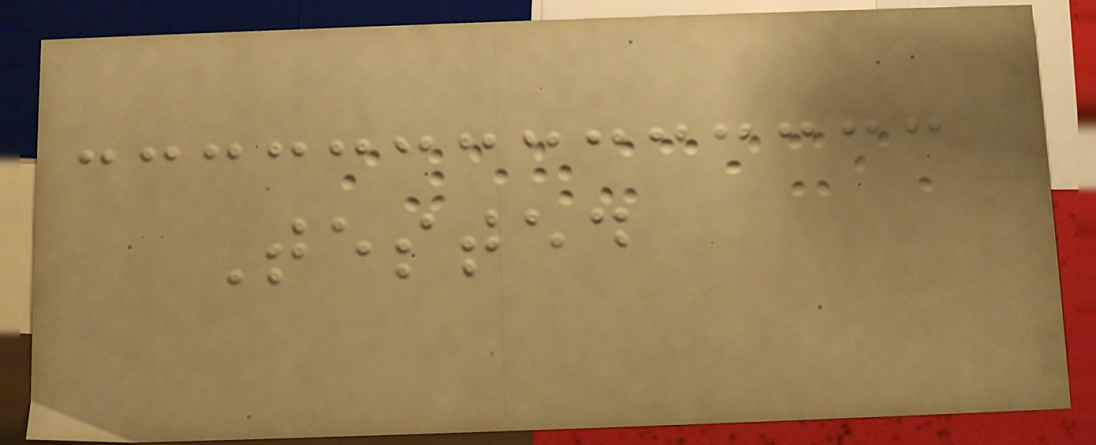Tested
